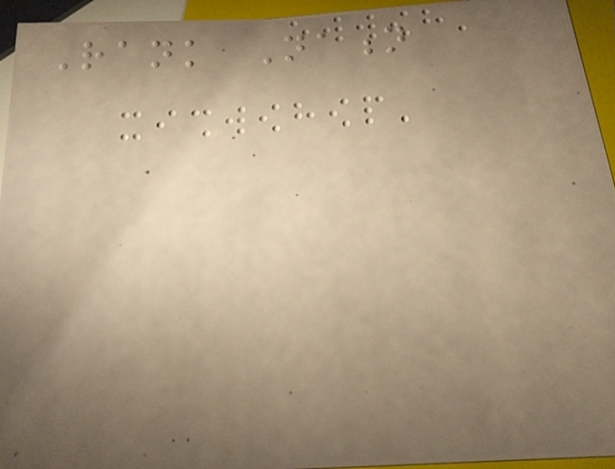Rank Nation
